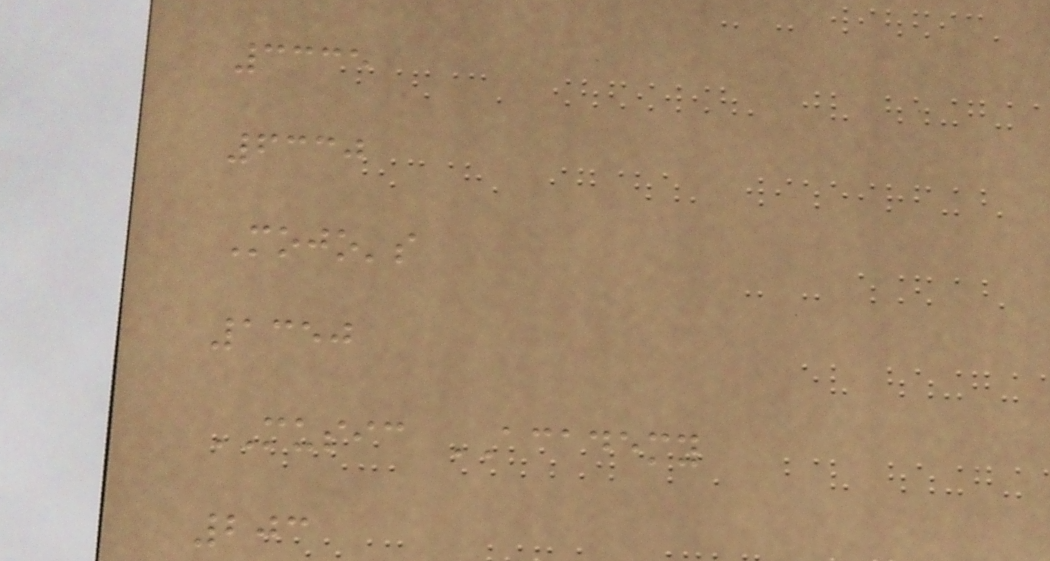3335
6330
Mojo's
1350
MUSIC ACADEMY
203
